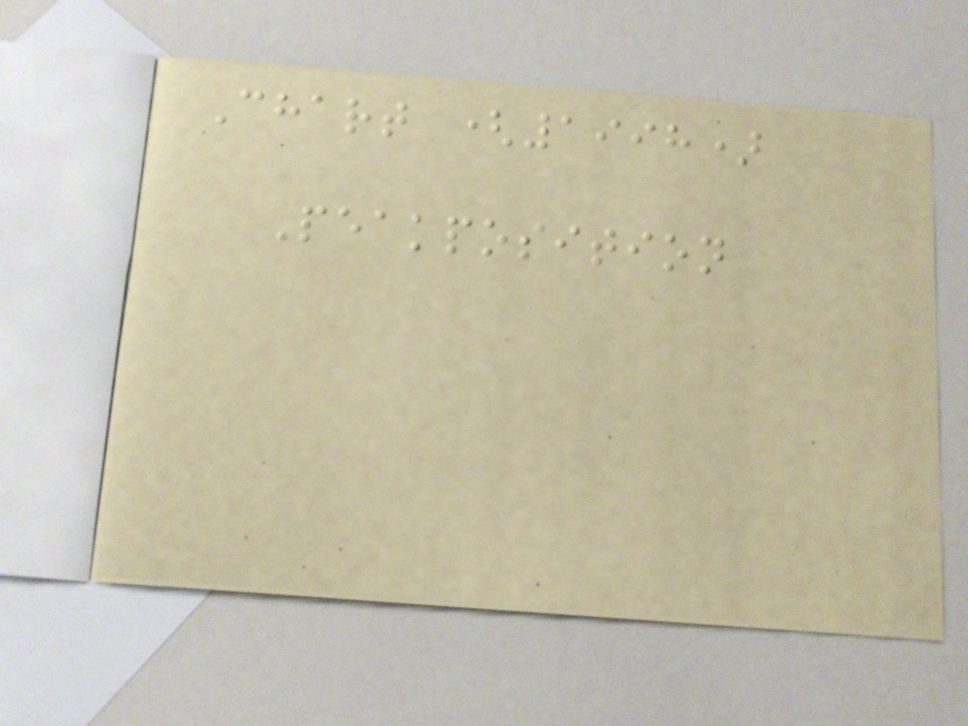Chart (1998)
Peakposition
